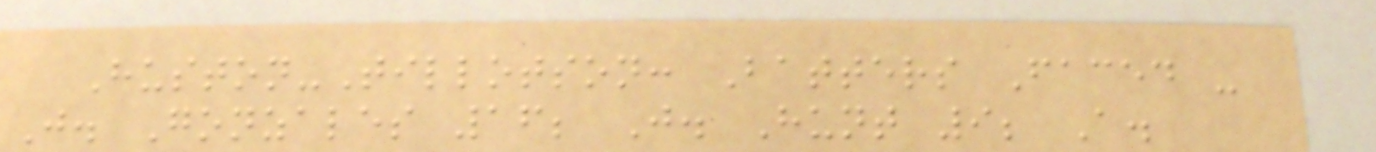Huston-Tillotson: Batters Faced -
J. Gonzales 16; J. Hunt 9; A.
